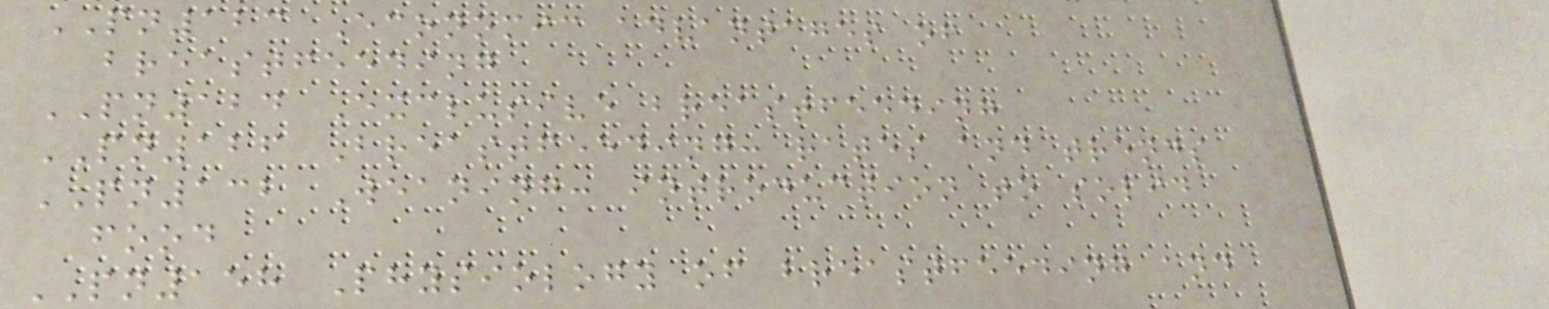PN123 Economic advantages of
breastfeeding
PN124 Exclusive breastfeeding
PN126 Breastfeeding: rates and trends
PN132 Weaning: introduction to solid
food
PN158 Physiology of breastfeeding and
